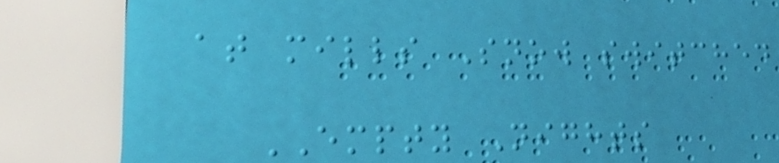at mills Snow switched
EMPTY Nights
